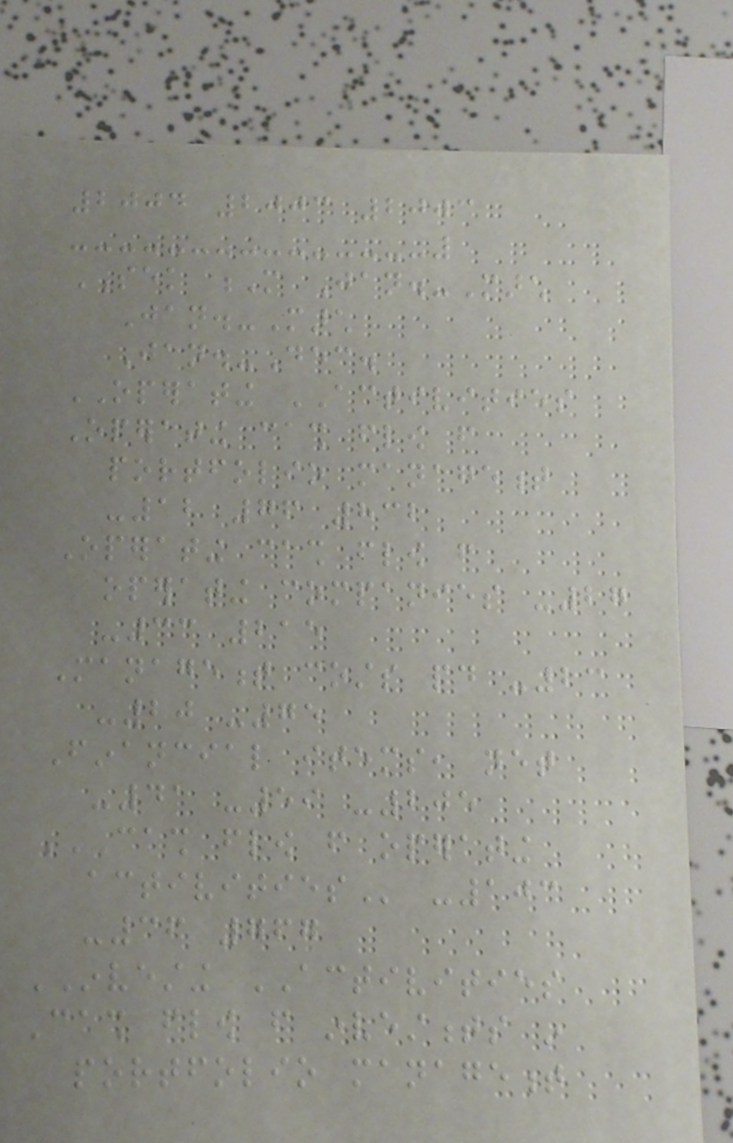2004 2003 2003
SEK M Jan.-March
Jan.-March
Jan.-Dec.
OPERATING ACTIVITIES
Operating cash flow from
portfolio management
-12 76 832
Operating cash flow from
operating companies -27
-33 215
Management costs paid -23
-20 -75
Financial items, net
-41 -59 -205
CASH FLOW FROM OPERATING
ACTIVITIES -103
-36 767
INVESTING ACTIVITIES
Cash flow from investments in
portfolio management
